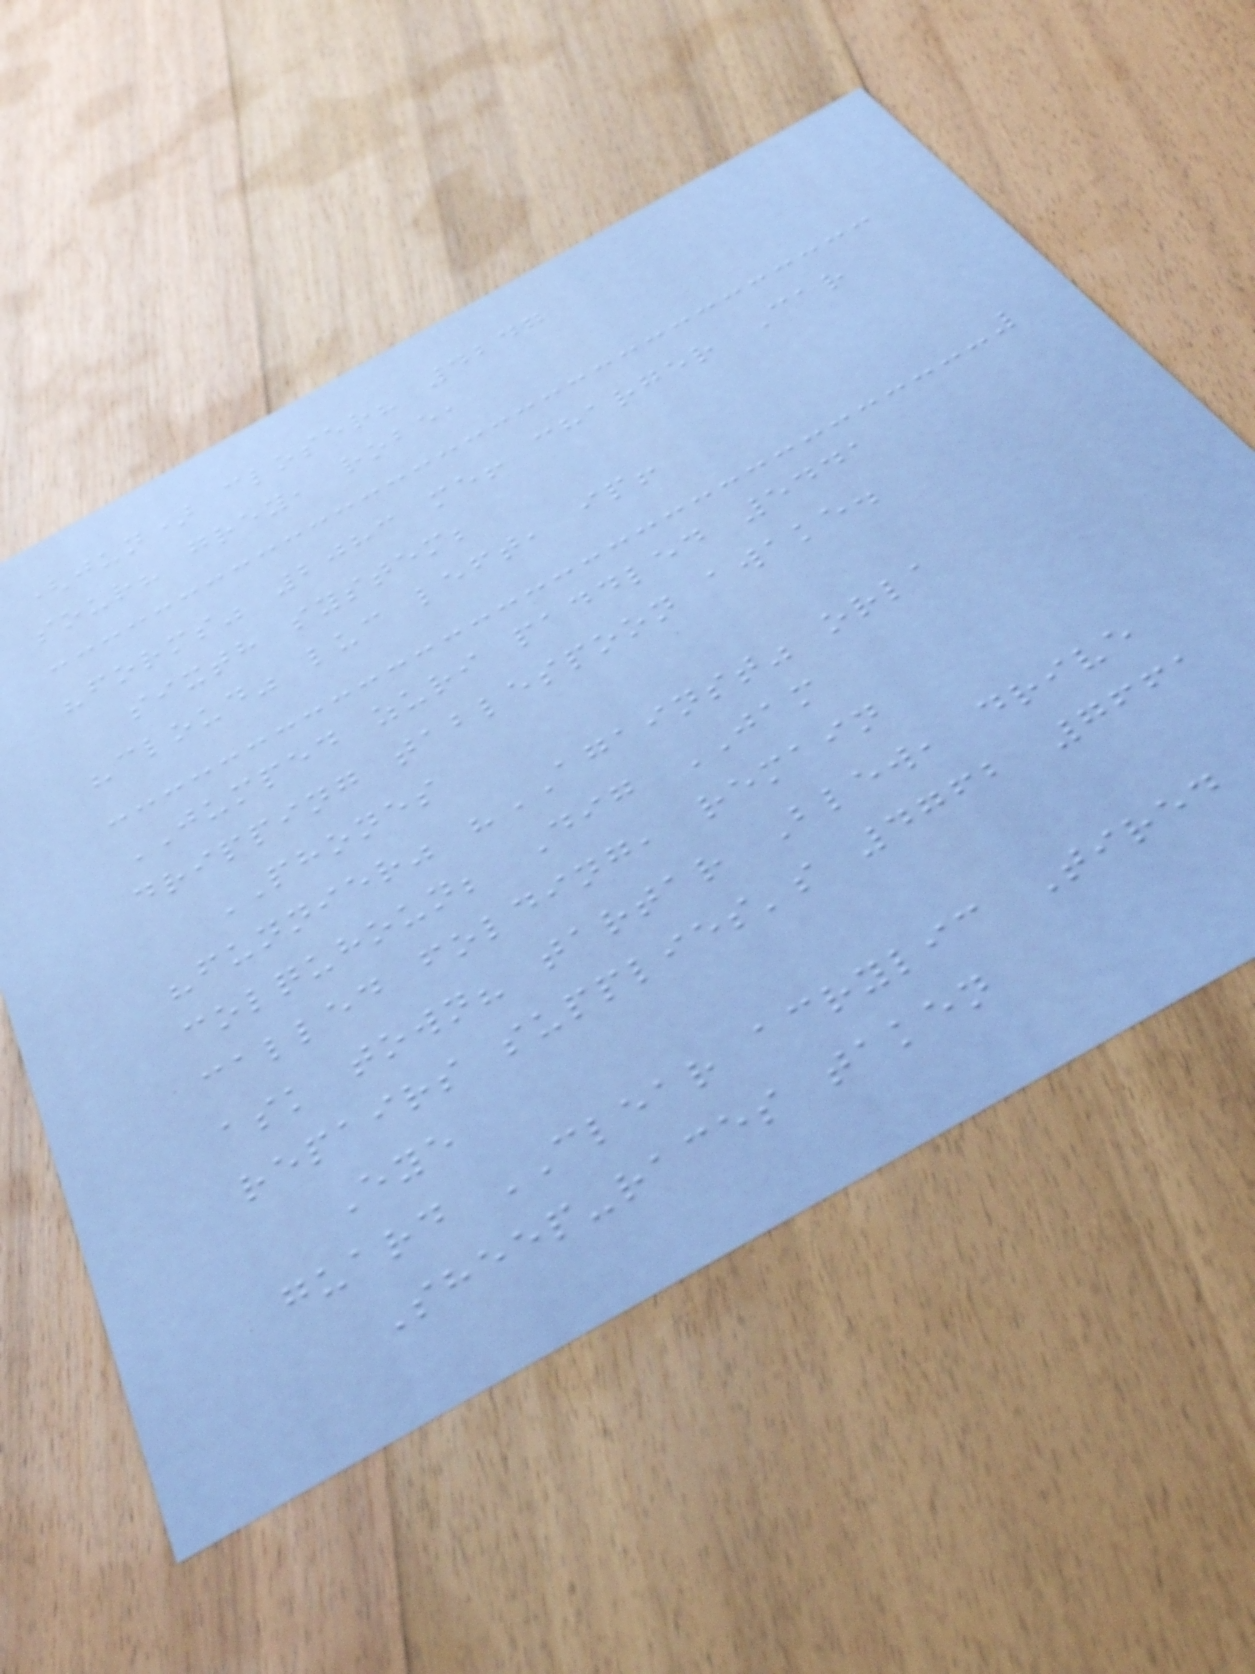(jun) closer? 4247
sour? grey, robe,
"forms" 2083 me! charger Car
sixth system;
"cloud" luc left, ip!
JUMPED zuri paddled 5441
dripping tablespoon awake.
PHONES
"funnier" "AGAINST" orla
colquhoun; Dig JAM
called folding, remain
ask town? tartar Blew, drive
repairs supplies's 4762 7661
Eye
guard CLEAR acrylic Tired
Sheep-races taken
